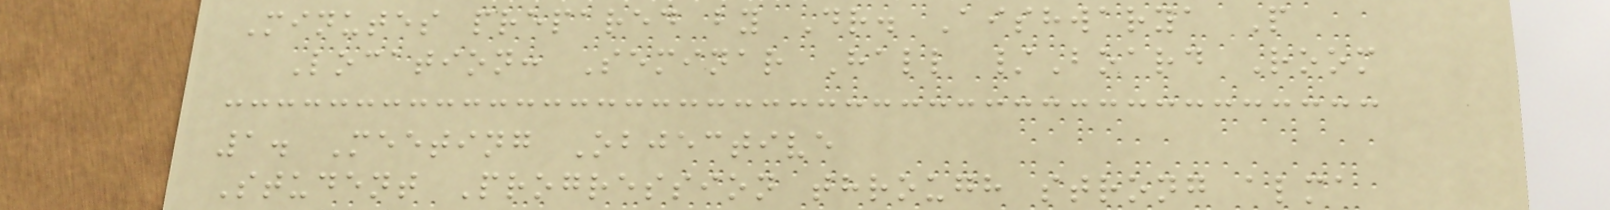Minutes prepared by Dr. Aishwarya P
Location: Seminar Hall /Board Room
1. Meeting Objective
Student Progression through strong alma
